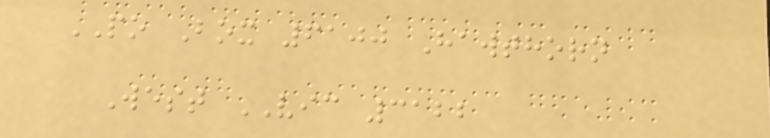PO Box 6100 Hawthorn
West VIC 3122
